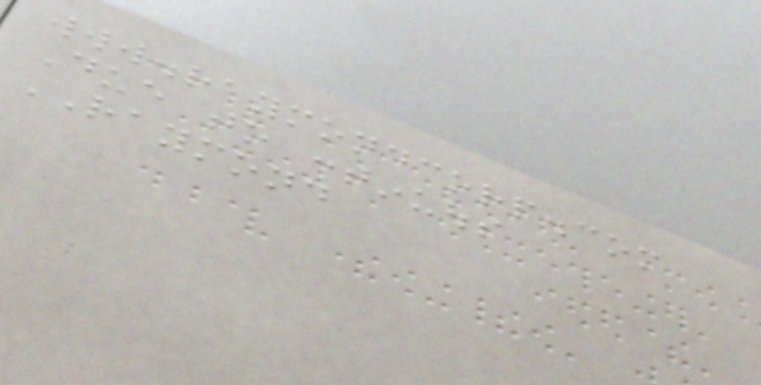www.raymondcorp.com
Due to continuous
RAYMOND
